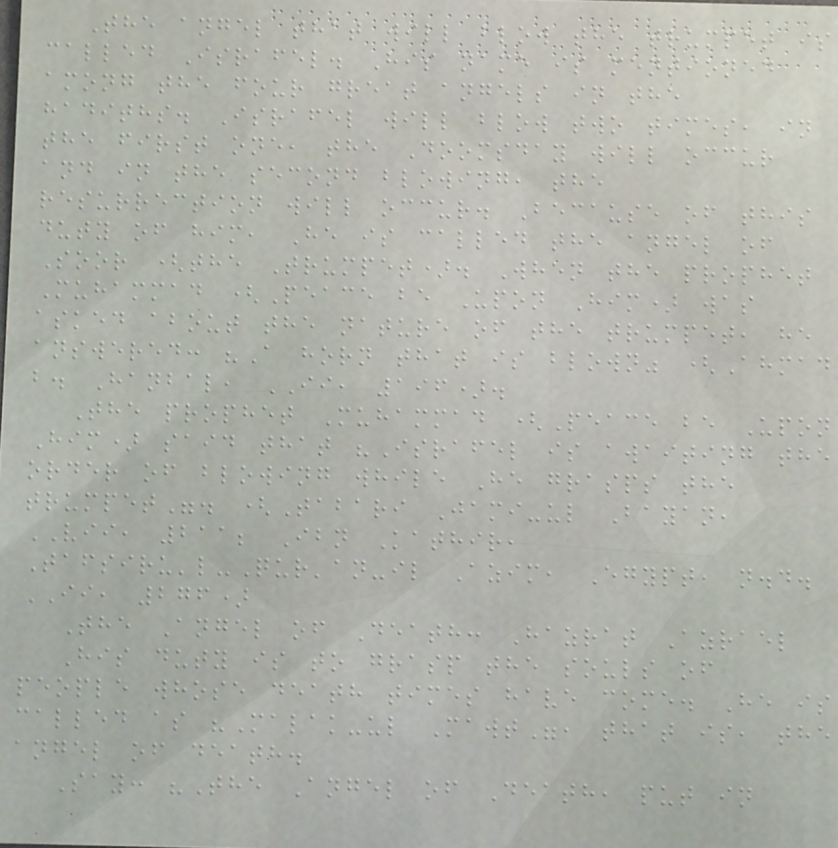The angel that will blow the trumpet is
called Israfel. His name is mentioned
among the four great angels in the
hadiths. Israfel will blow two times, in
the first one, the Doomsday will occur
and in the second blowing, the
resurrection will occur. Because of this
duty of him, He is called the angel of
Soor (the Trumpet). When the prophet
Muhammad (Peace be Upon Him) was
asked about the nature of the trumpet, he
answered: "A horn that is blown" (Ahmad
b. Hanbal, II, 196).
The prophet Muhammad (Peace be Upon
Him) said that "Israfel is awaiting the
order of blowing while He grasps the
trumpet". (Tabari Jami-ul Bayan,
VII, 211; Ibn Kathir,
Tafsiru'l-Qur'an-il Azim, Egypt, n.d.
II, 276)
The Angel of Death: Hazrat Azrael
His duty is to grasp the souls of
people whose death times have come. He is
called as "Malak-ul Mawt", that is, the
angel of death.
Say: "The Angel of Death, put in
